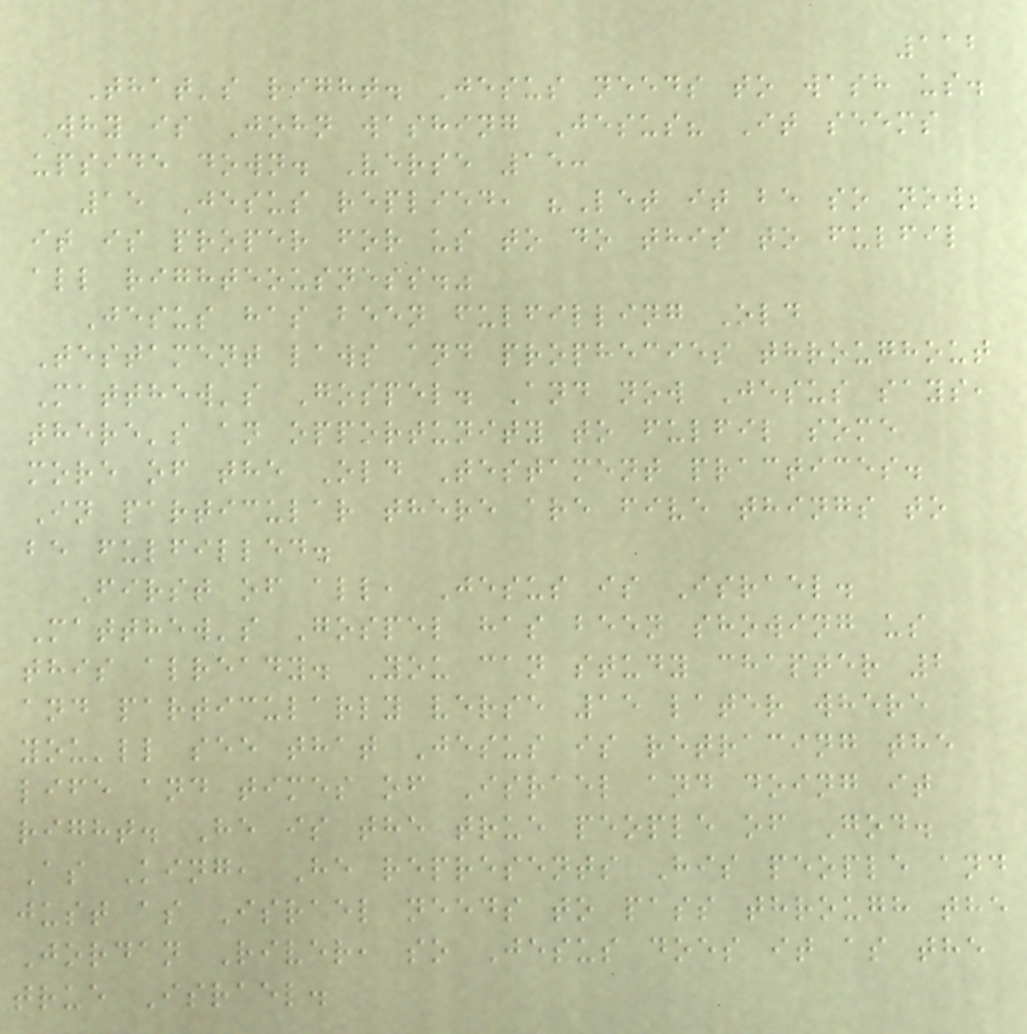112
That's right. Jesus needs to wash us.
Why is John washing Jesus? It seems
upside down. Verse 15:
15 Jesus replied, "Let it be so now;
it is proper for us to do this to fulfil
all righteousness."
Jesus has been fulfilling Old
Testament laws and prophecies throughout
Matthew's Gospel. And now Jesus says,
there's an opportunity to fulfil some
more of the Old Testament practices.
In particular there are five things to
be fulfilled.
First of all, Jesus is Israel.
Matthew's Gospel has been showing us
this already. You can study chapter 2
and particularly verse 15 later where
you'll see that Jesus is retracing the
life and times of Israel and doing it
right. He is the true people of God.
As King, He represents His people and
just as Israel needs to pass through the
Jordan River, so Jesus does it as the
true Israel.
